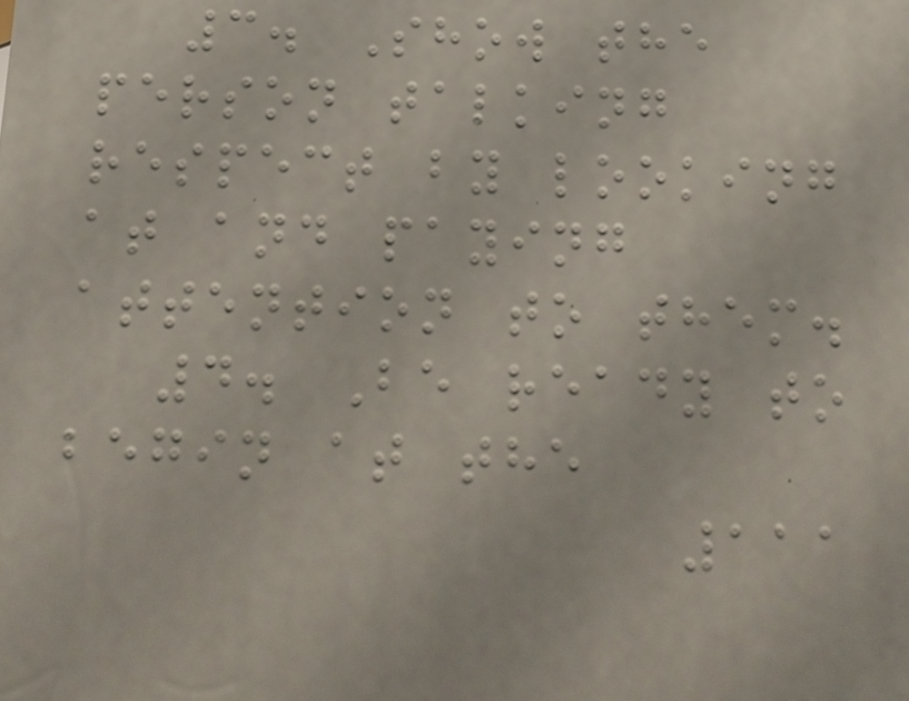3. Show the
person talking
respect by looking
at and paying
attention to them.
4. Be ready to
begin at the
111
